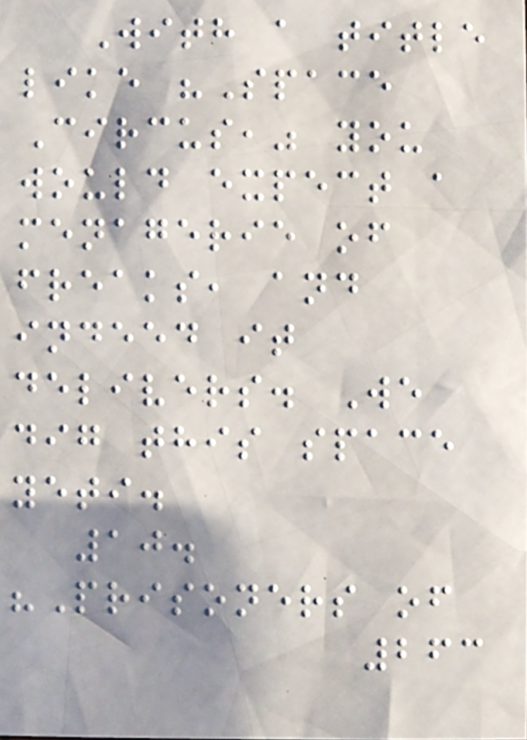With a title
like "Space
Circus," you
would expect a
menagerie of
freaks, and
indeed it
delivers. We
dig this space
yeti.
10.
"Prisoners of
263
